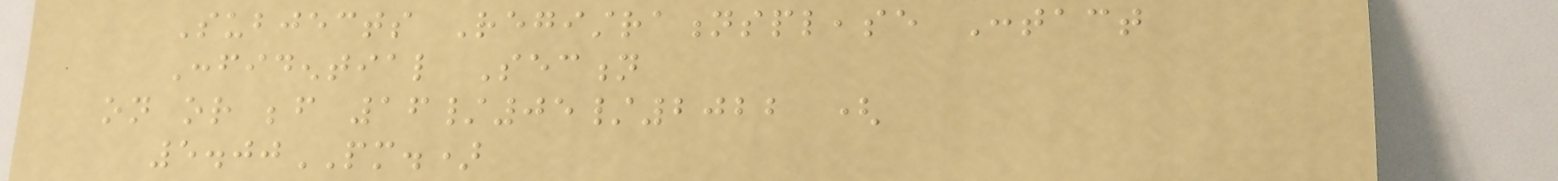Subjects Registrationsplease Contact
Confidential Section
on or before 16/05/2022 (
5.00PM.)
